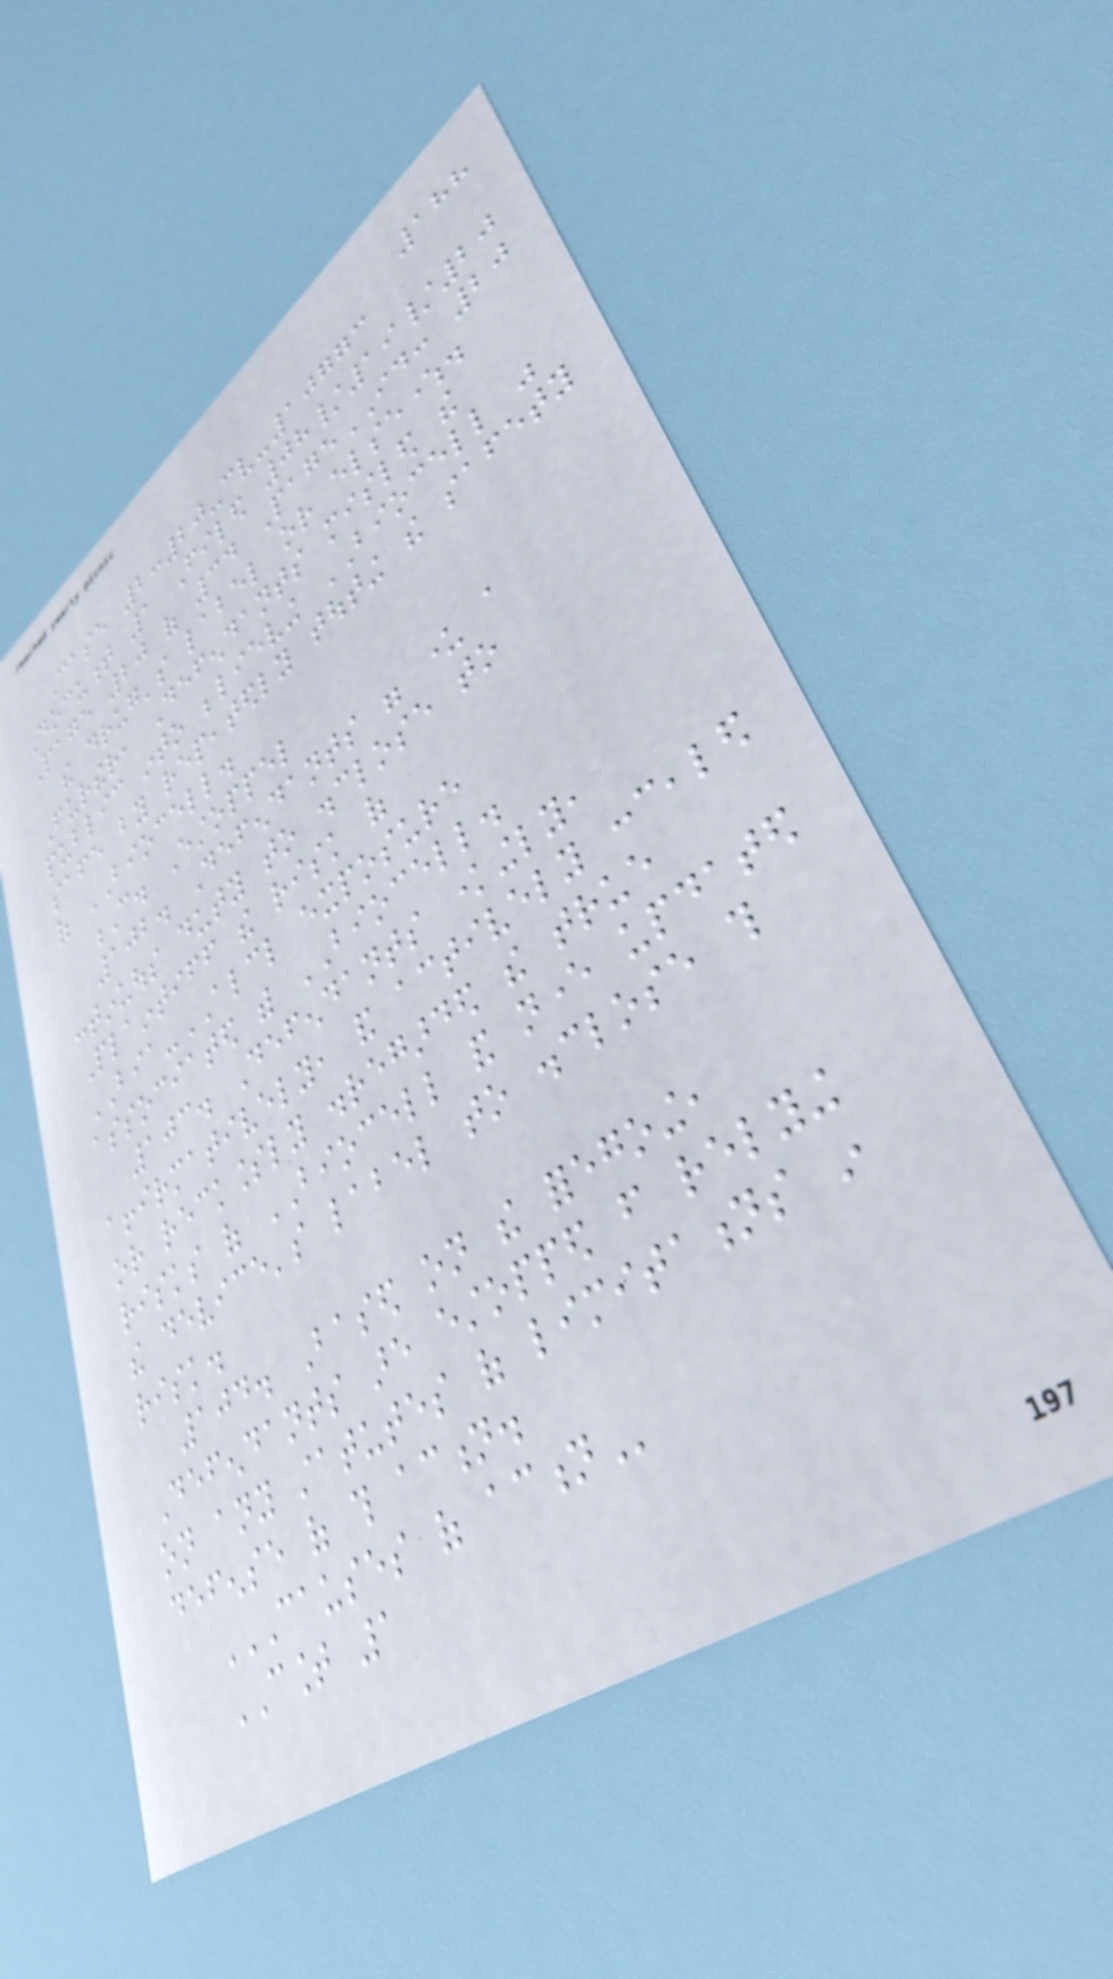188
Case 2:20-cv-10773
Document 1 Filed 08/19/20
Page 20 of 34 PageID: 20
the drug's label or elsewhere.
Further, Defendants misled the
public into believing BIOCELL was
safe by repeatedly touting the safety
of BIOCELL.
C. Estoppel
102. Defendants were under a
continuous duty to disclose to
Plaintiff the risk of
BIA-ALCL exposure
associated with BIOCELL.
103. Defendants knowingly,
affirmatively, and actively concealed
or recklessly disregarded the true
risks of BIOCELL and never updated
the device's label to disclose this
risk.
104. Based on the foregoing,
Defendants are estopped from relying
on any statutes of limitations in
defense of this action.
CAUSES OF ACTION
COUNT 1
